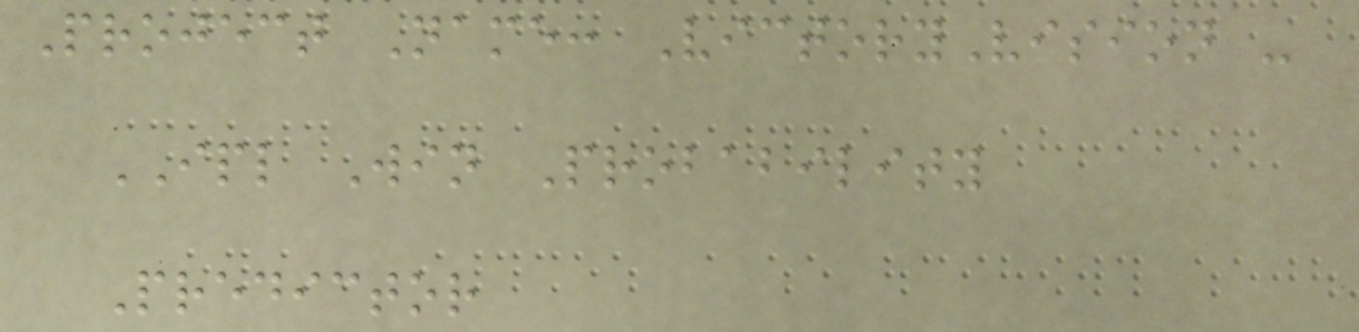Project Name: VictoryVision -
IPL Win Probability
Predictor
